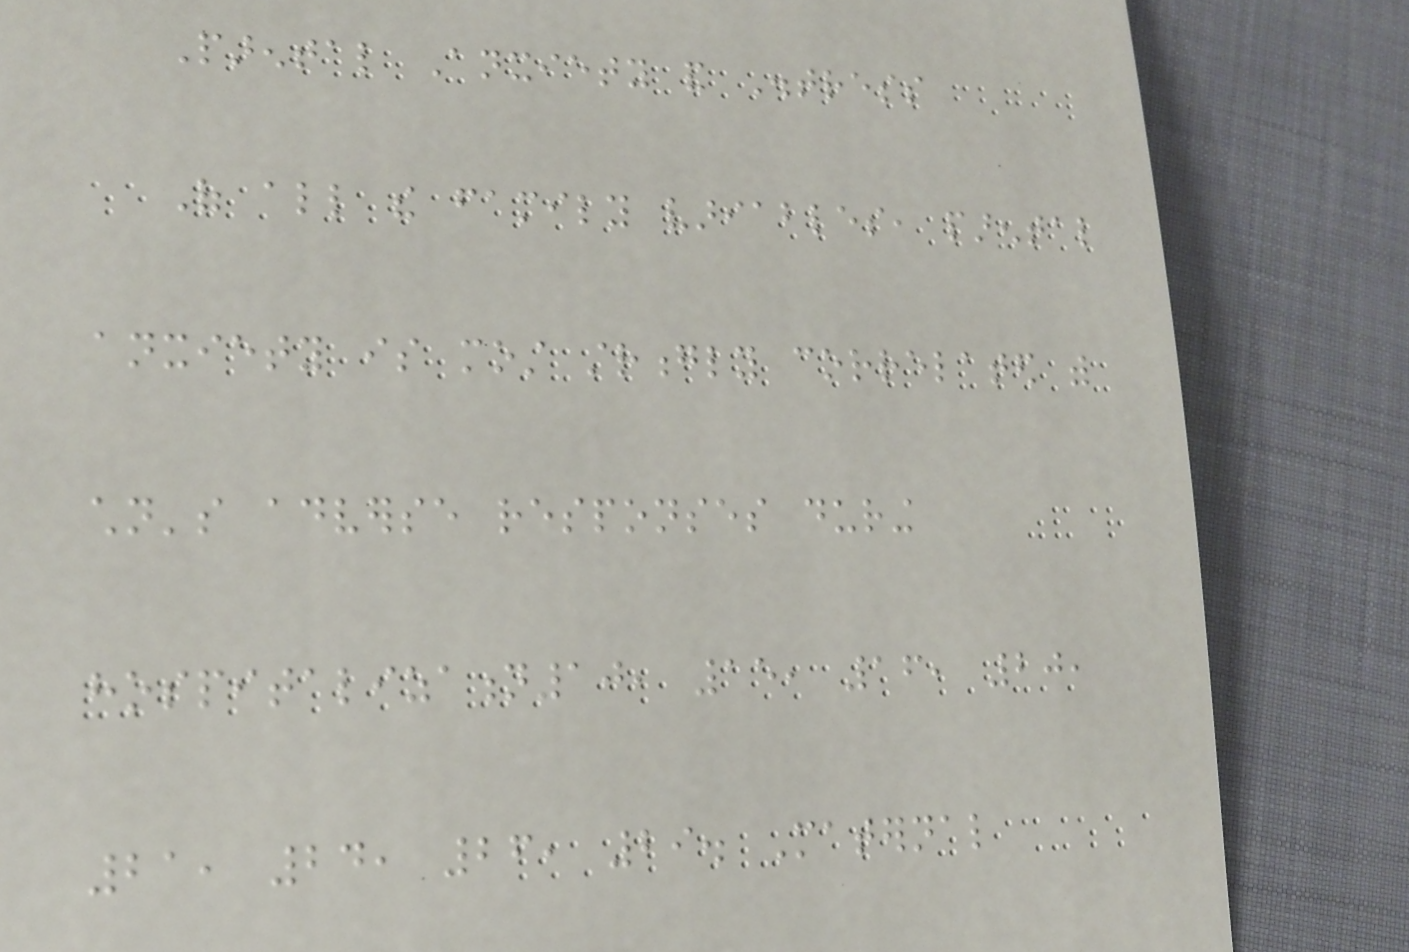Parental Anxiety and Distress
Of all the family variables, parental
anxiety is most strongly correlated with
children's adverse responses during
hospitalization10, 15, 16, 20,
21, 24, 26, 29. Maternal
